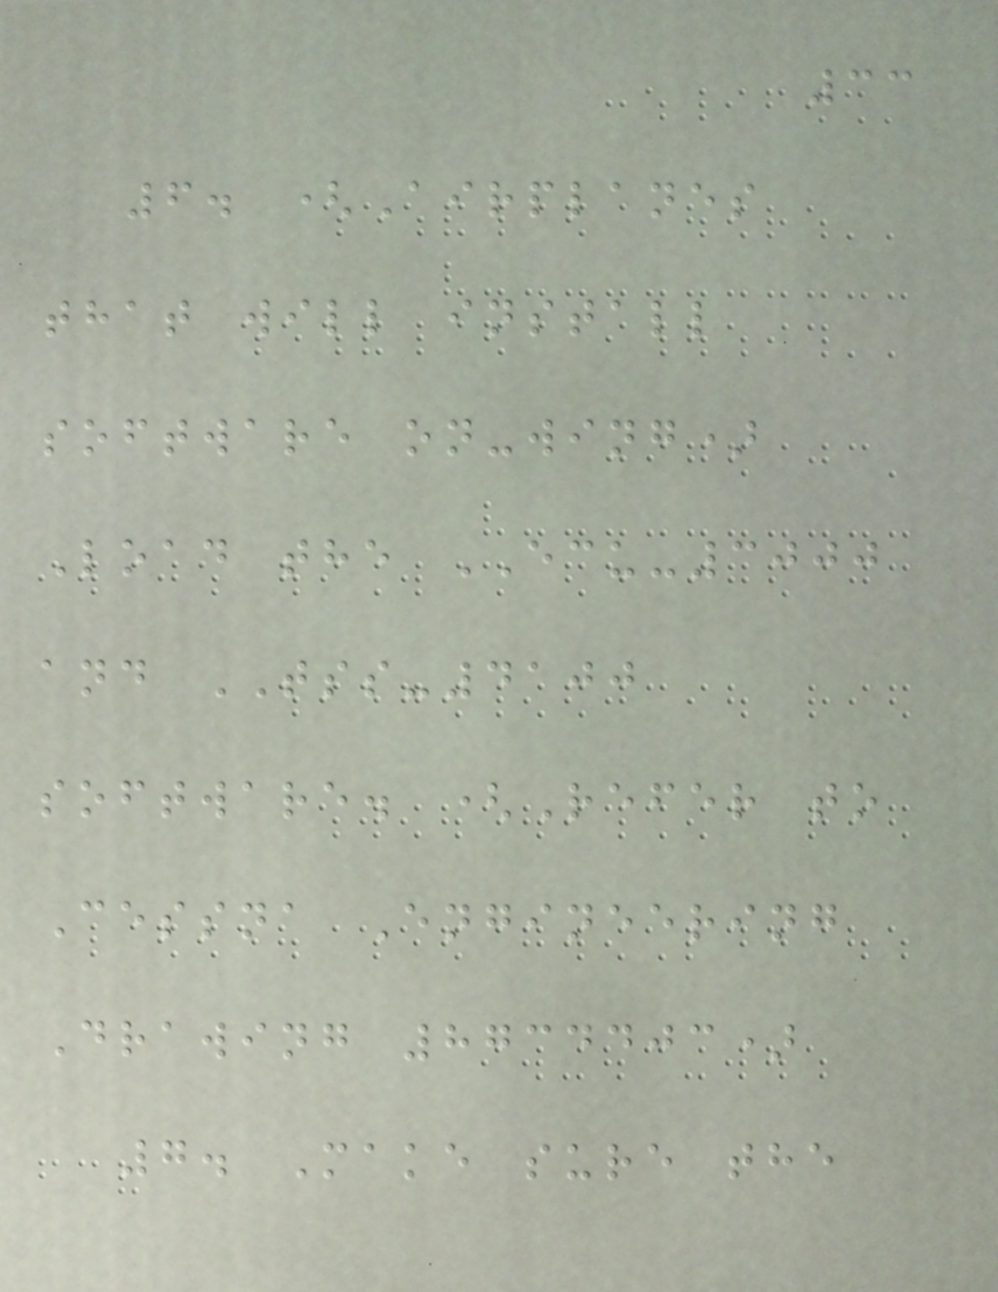33
6. (Airplanes
that will install
software on-wing)
Load the ECU-3000
and TSS-4100
software. (Refer to
Cessna Engineering
Drawing 8734403)
7. Make sure the
